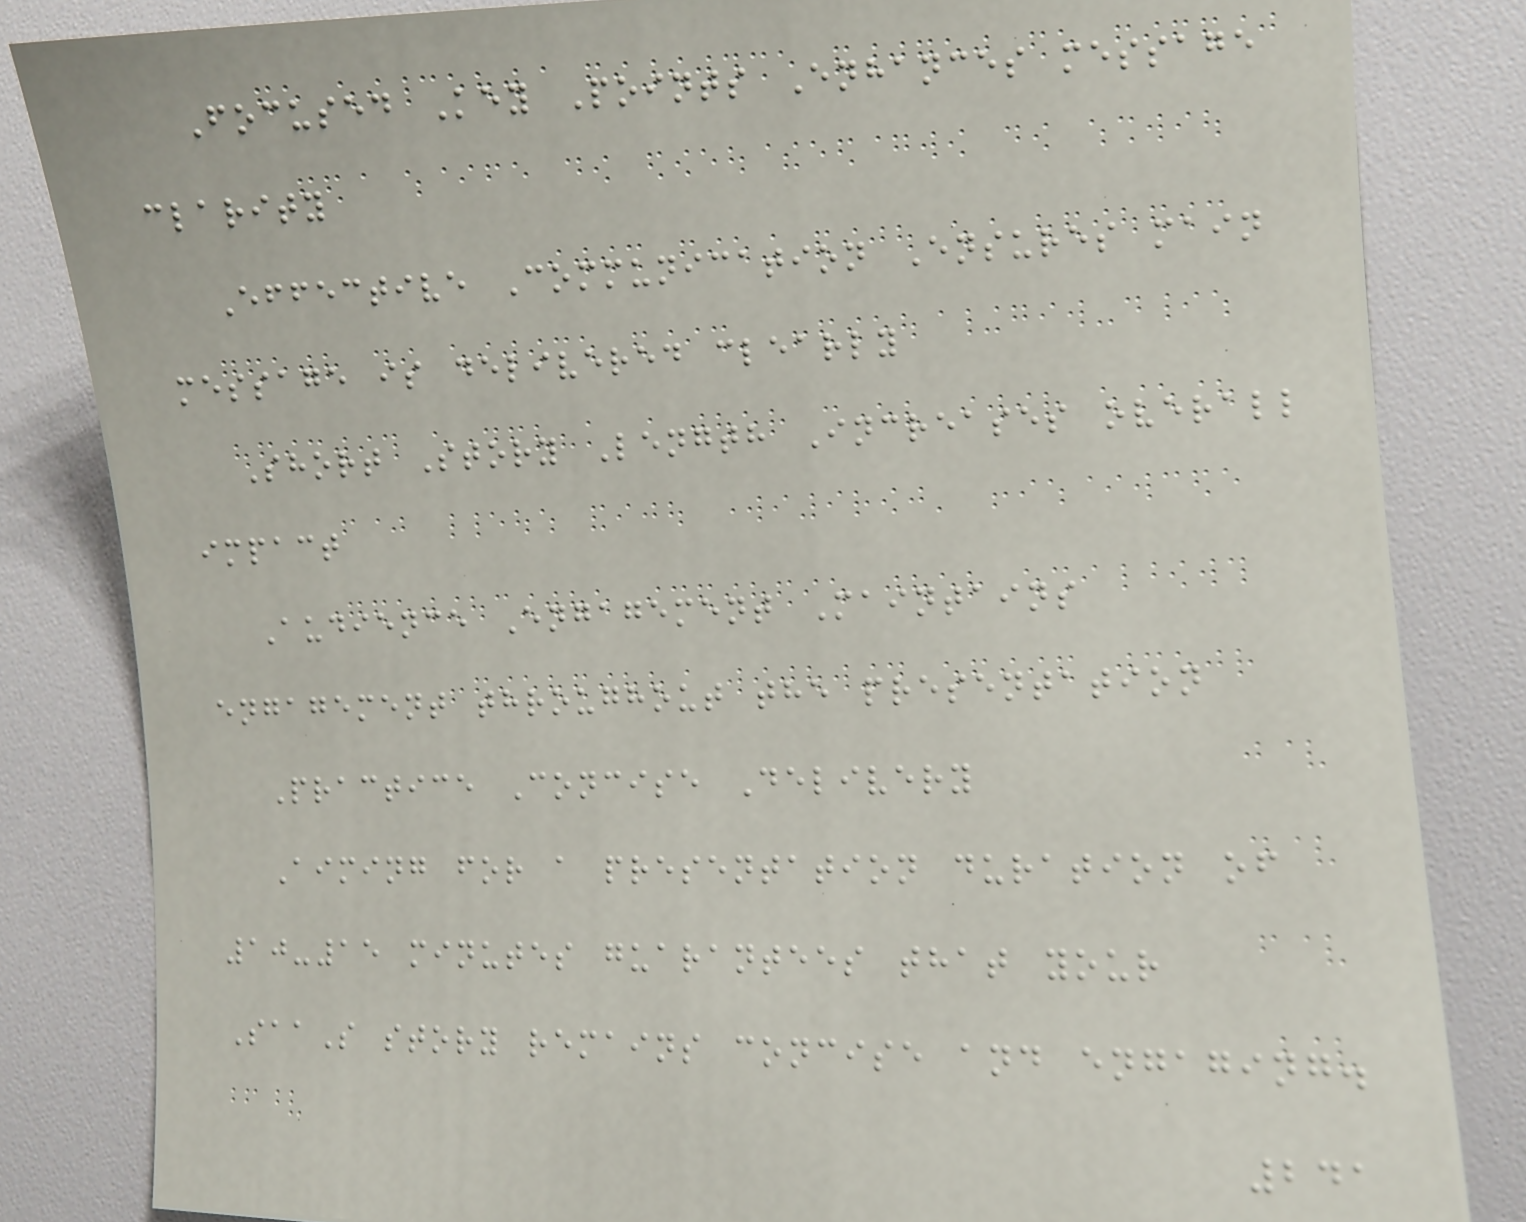Focused Key Points Enhances message
clarity
Effective Communication Ensures main
message is delivered clearly
Short Story Length Increases overall
impact
Audience Engagement Maintains
engagement throughout the presentation
Practice Concise Delivery
Aiming for a presentation duration of
10-15 minutes guarantees that your
SaaS story remains concise and engaging.
241
